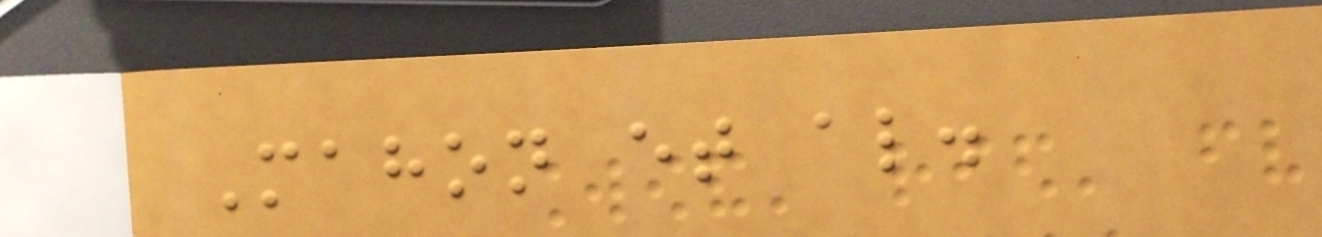Mahon et al.
